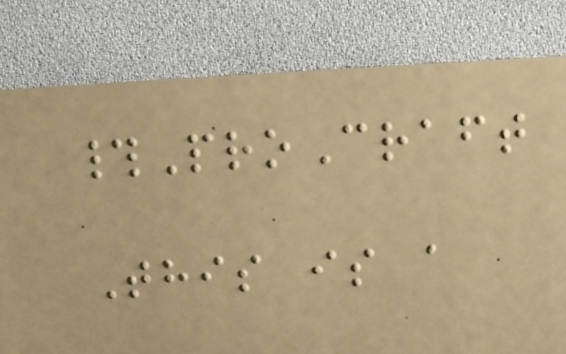#ProCraft
This is a
